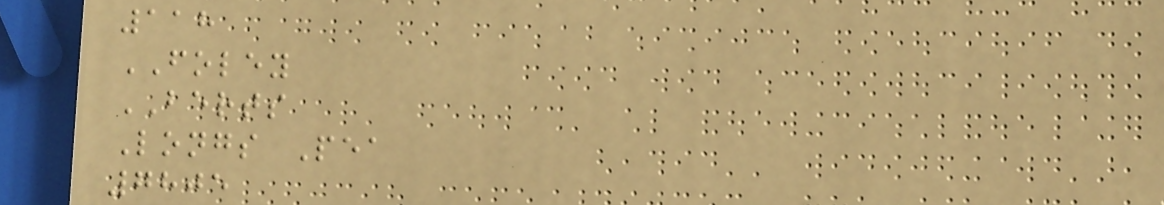118
FOLEY
BERTS
Longs Pea
7805
